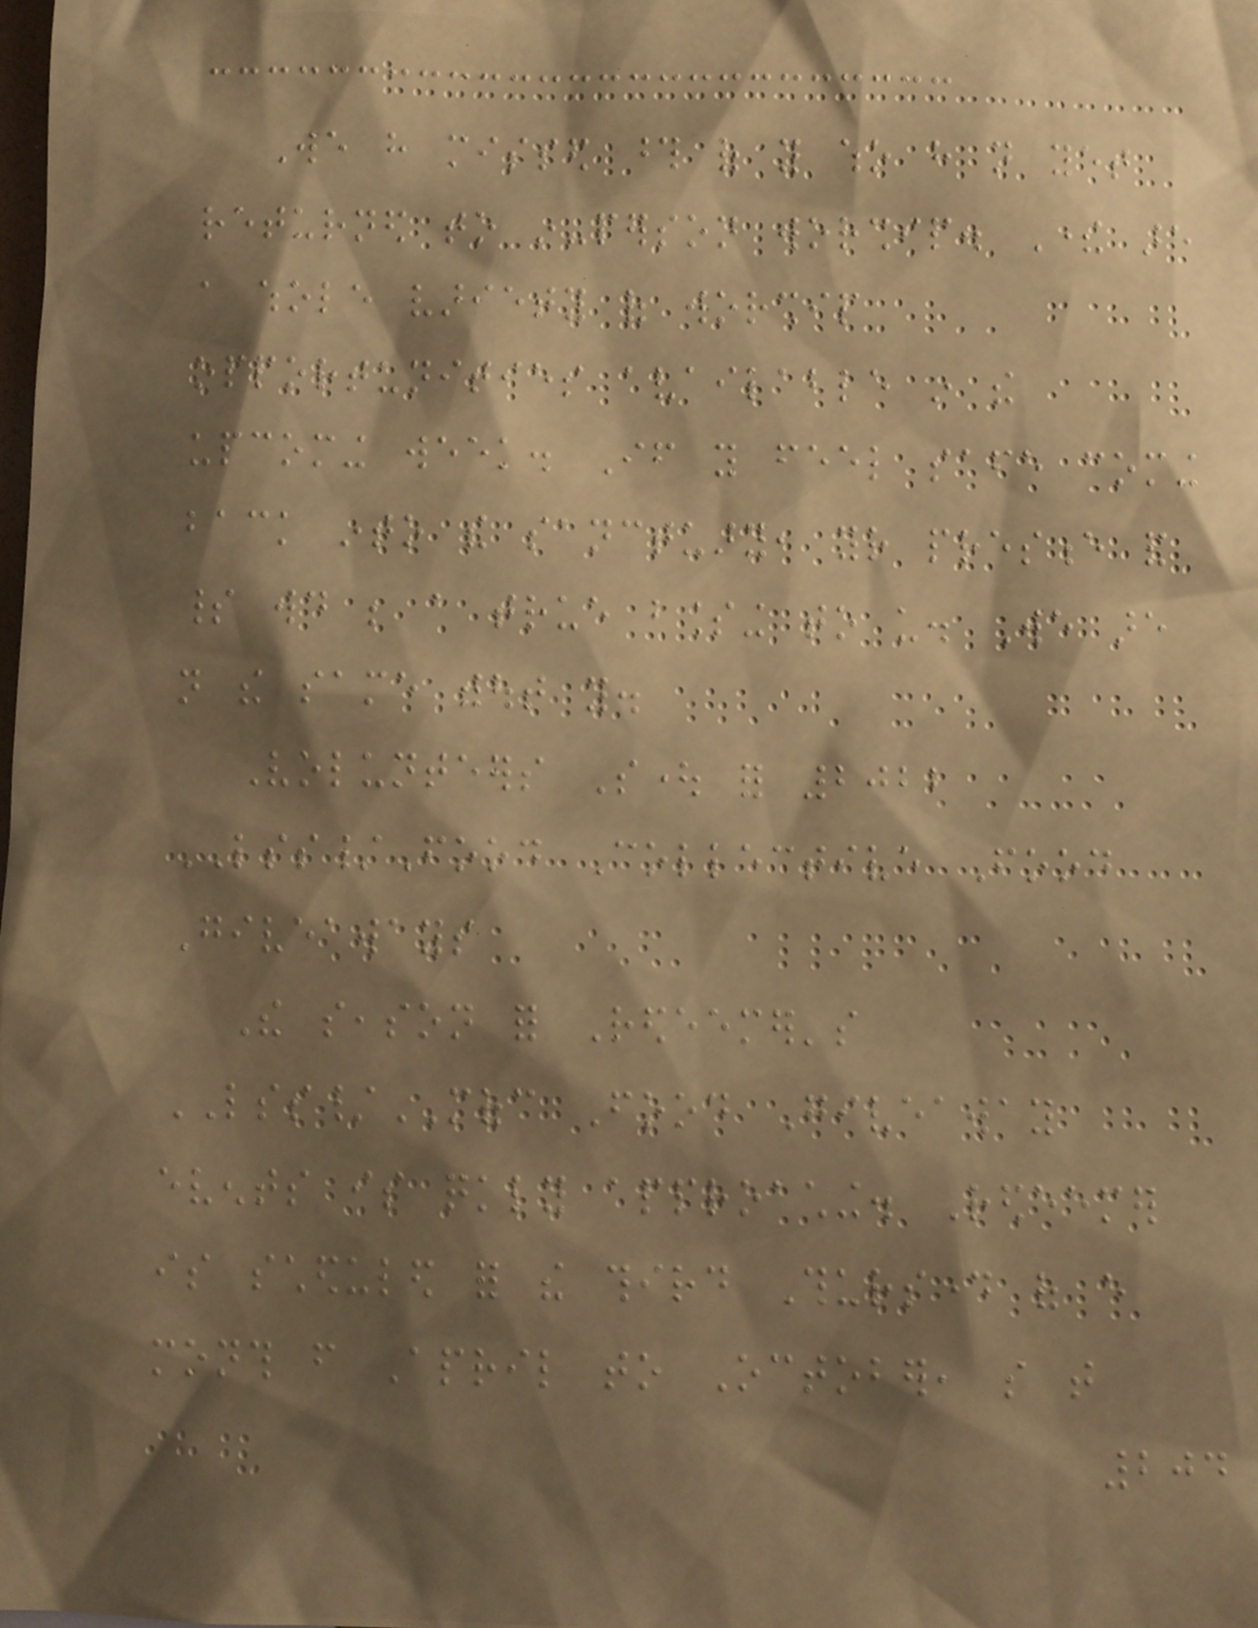We have missed those of you who have not yet
returned to in-person worship. There are
a whole variety of worship
opportunities available in the
upcoming week. If you feel safe coming
back into the sanctuary, your presence and
spirit would be a true blessing to us. We are
not the same without you.
Volunteers Sought for 2022
LSS/Food Collective Food
Giveaways
The season for Redeemer's
LSS/MOFC Food Giveaway
events is quickly approaching. Redeemer
is scheduled for the third Thursday of every
month from April to October, so that
204
